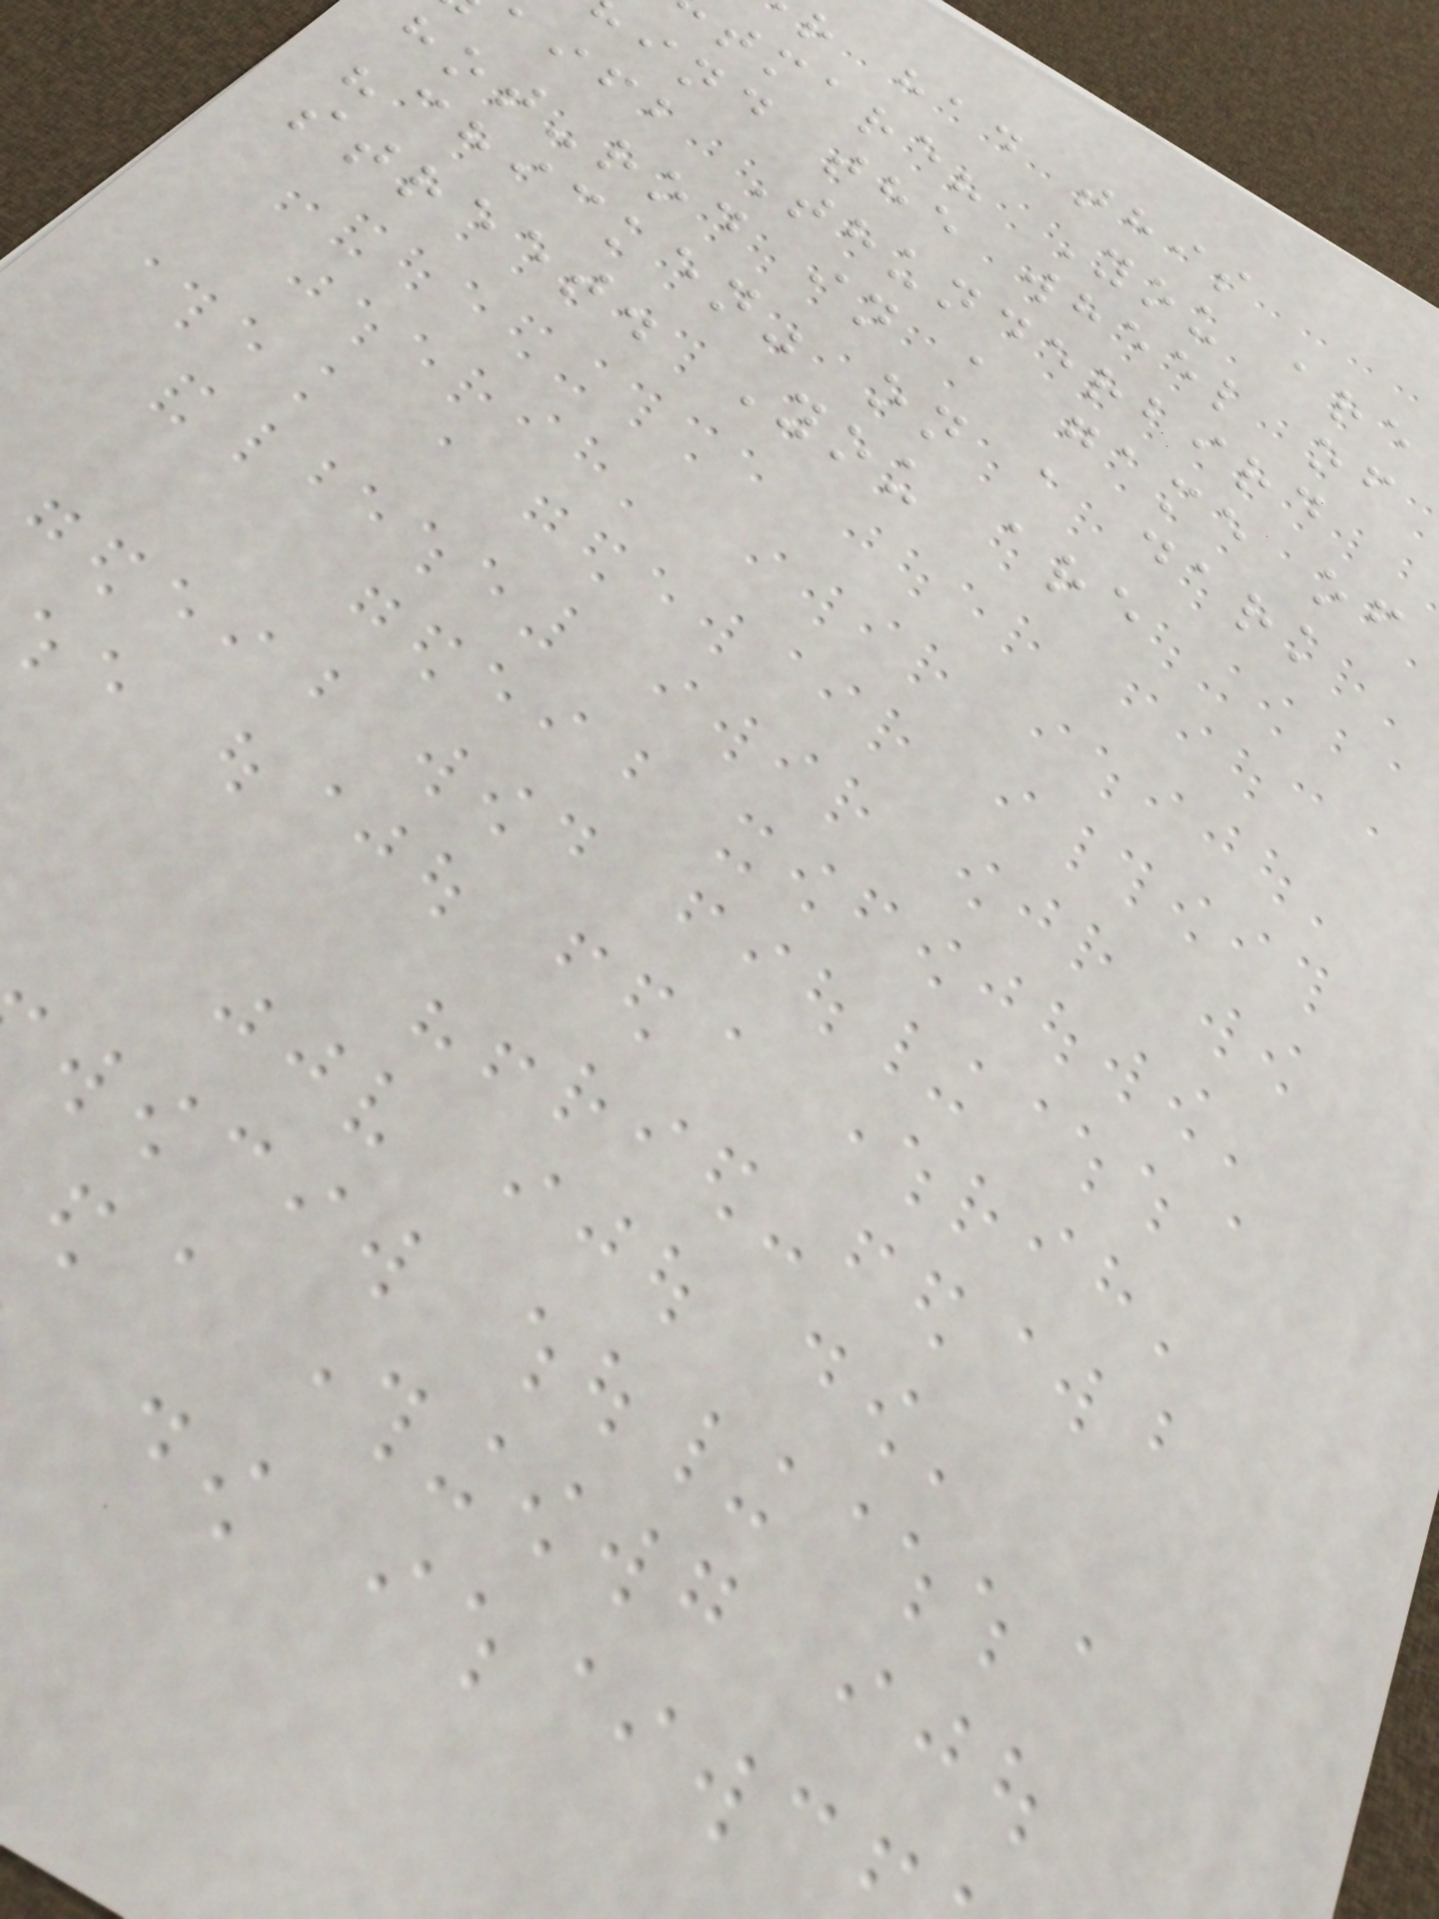r had this
tmare? You are
ind the wheel of
aifb Thunderbird
hot-rod in a game of
"chicken" on a dark
street. You are
